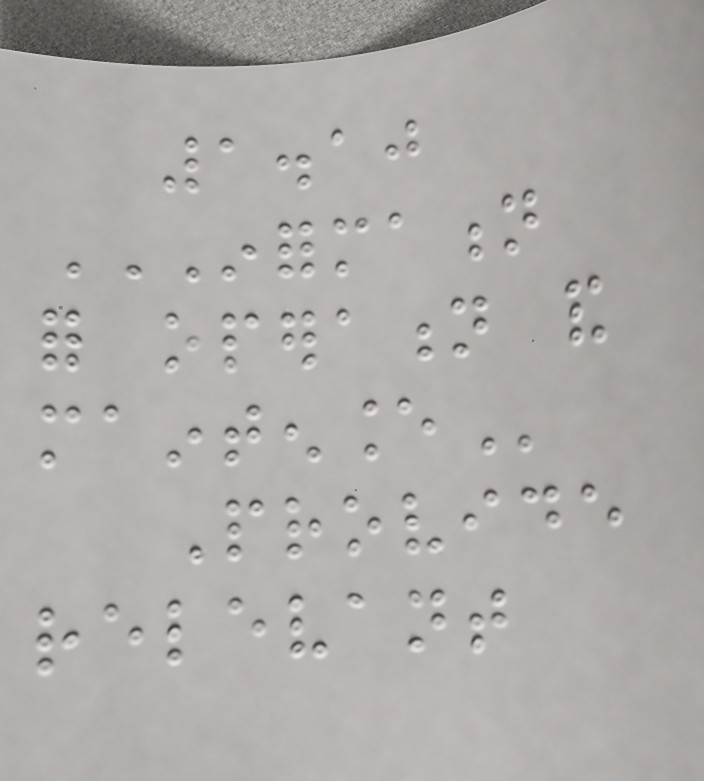1.10
INFORMATION
FOR OPERATION AND
MAINTENANCE
Provide
relevant
